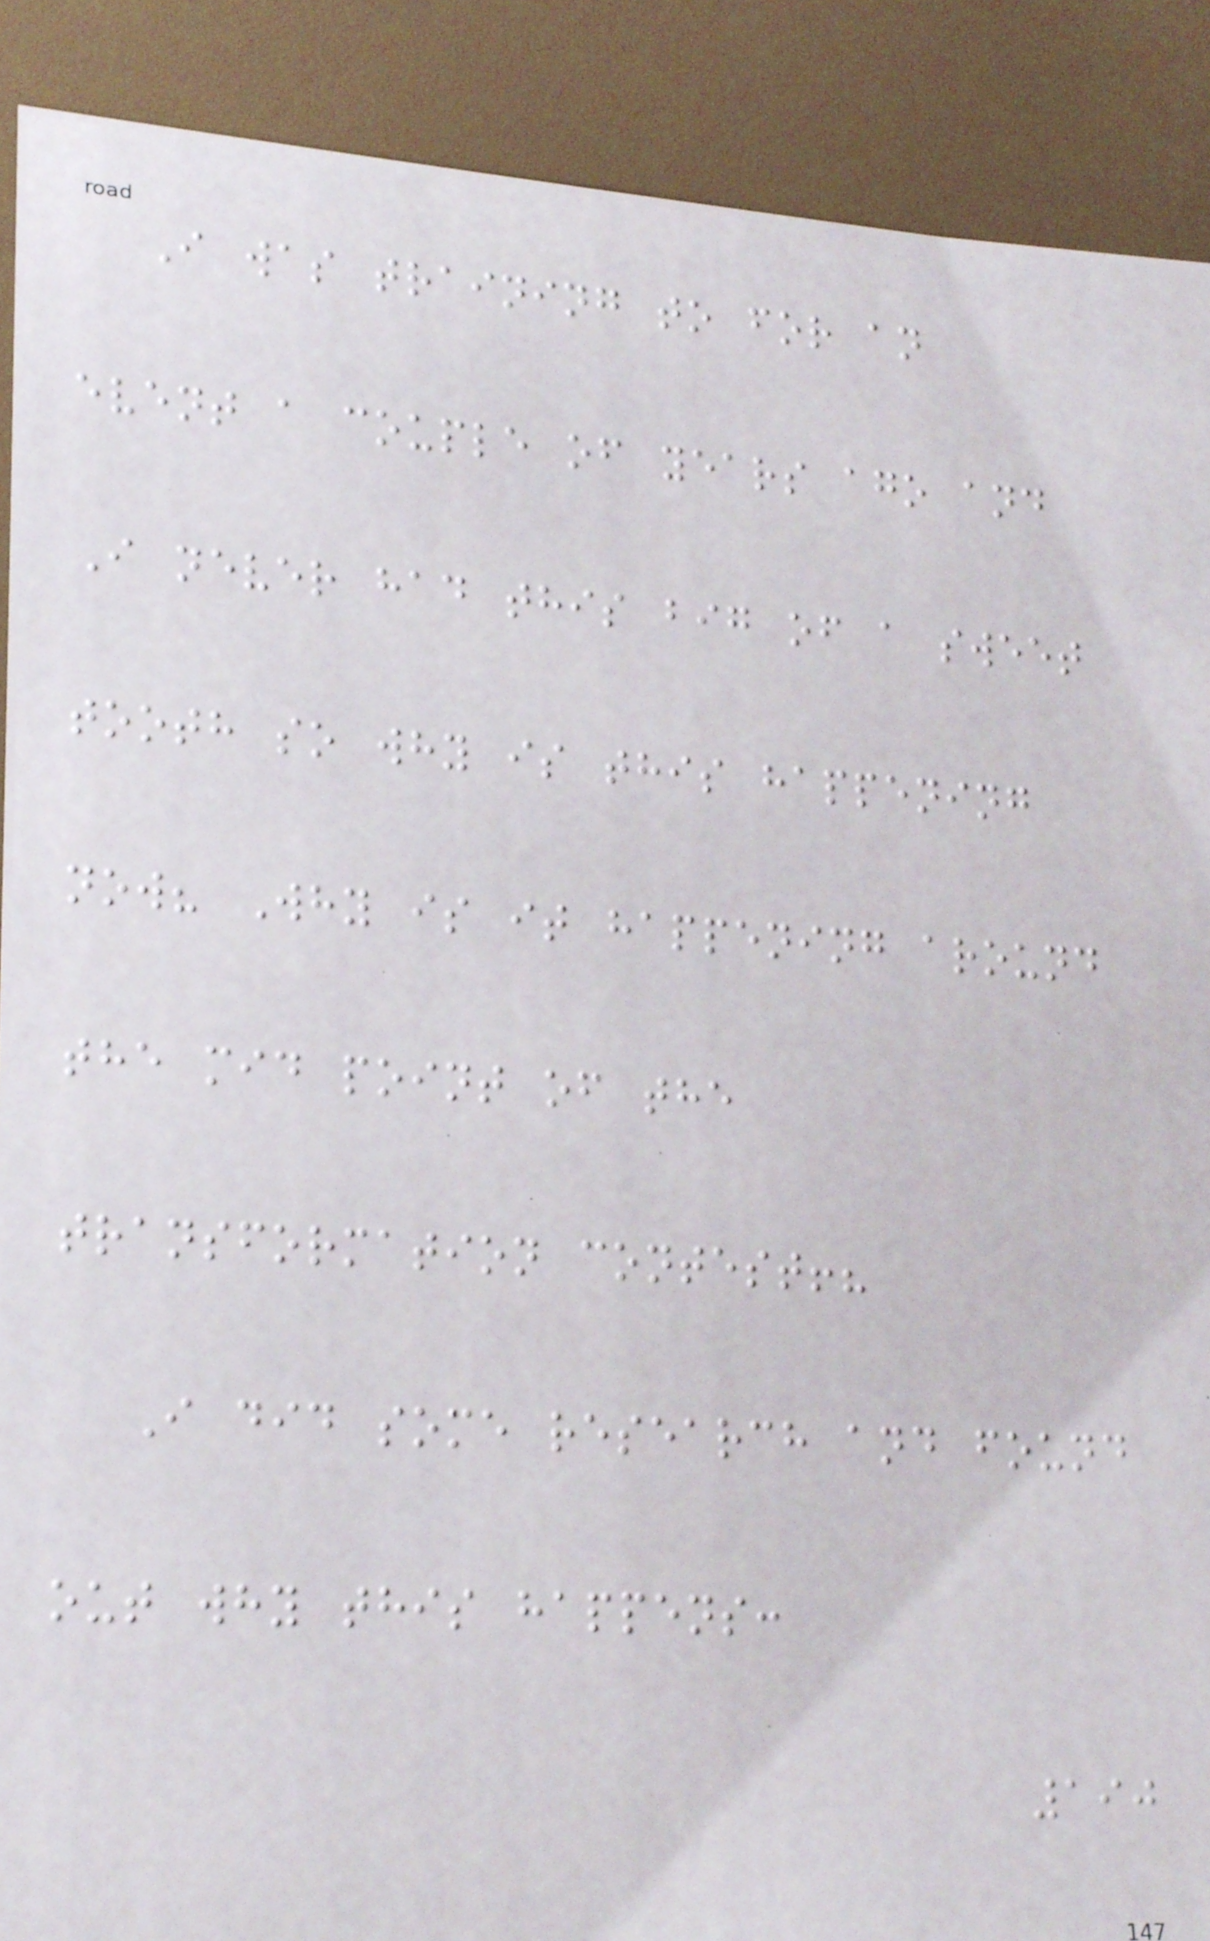I was training to for an
event a couple of years ago and
I never had this big of a sweet
tooth so why is this happening
now? Why is it happening around
the mid point of the
transformation contest!?
I did some research and found
out why this happens:
190
